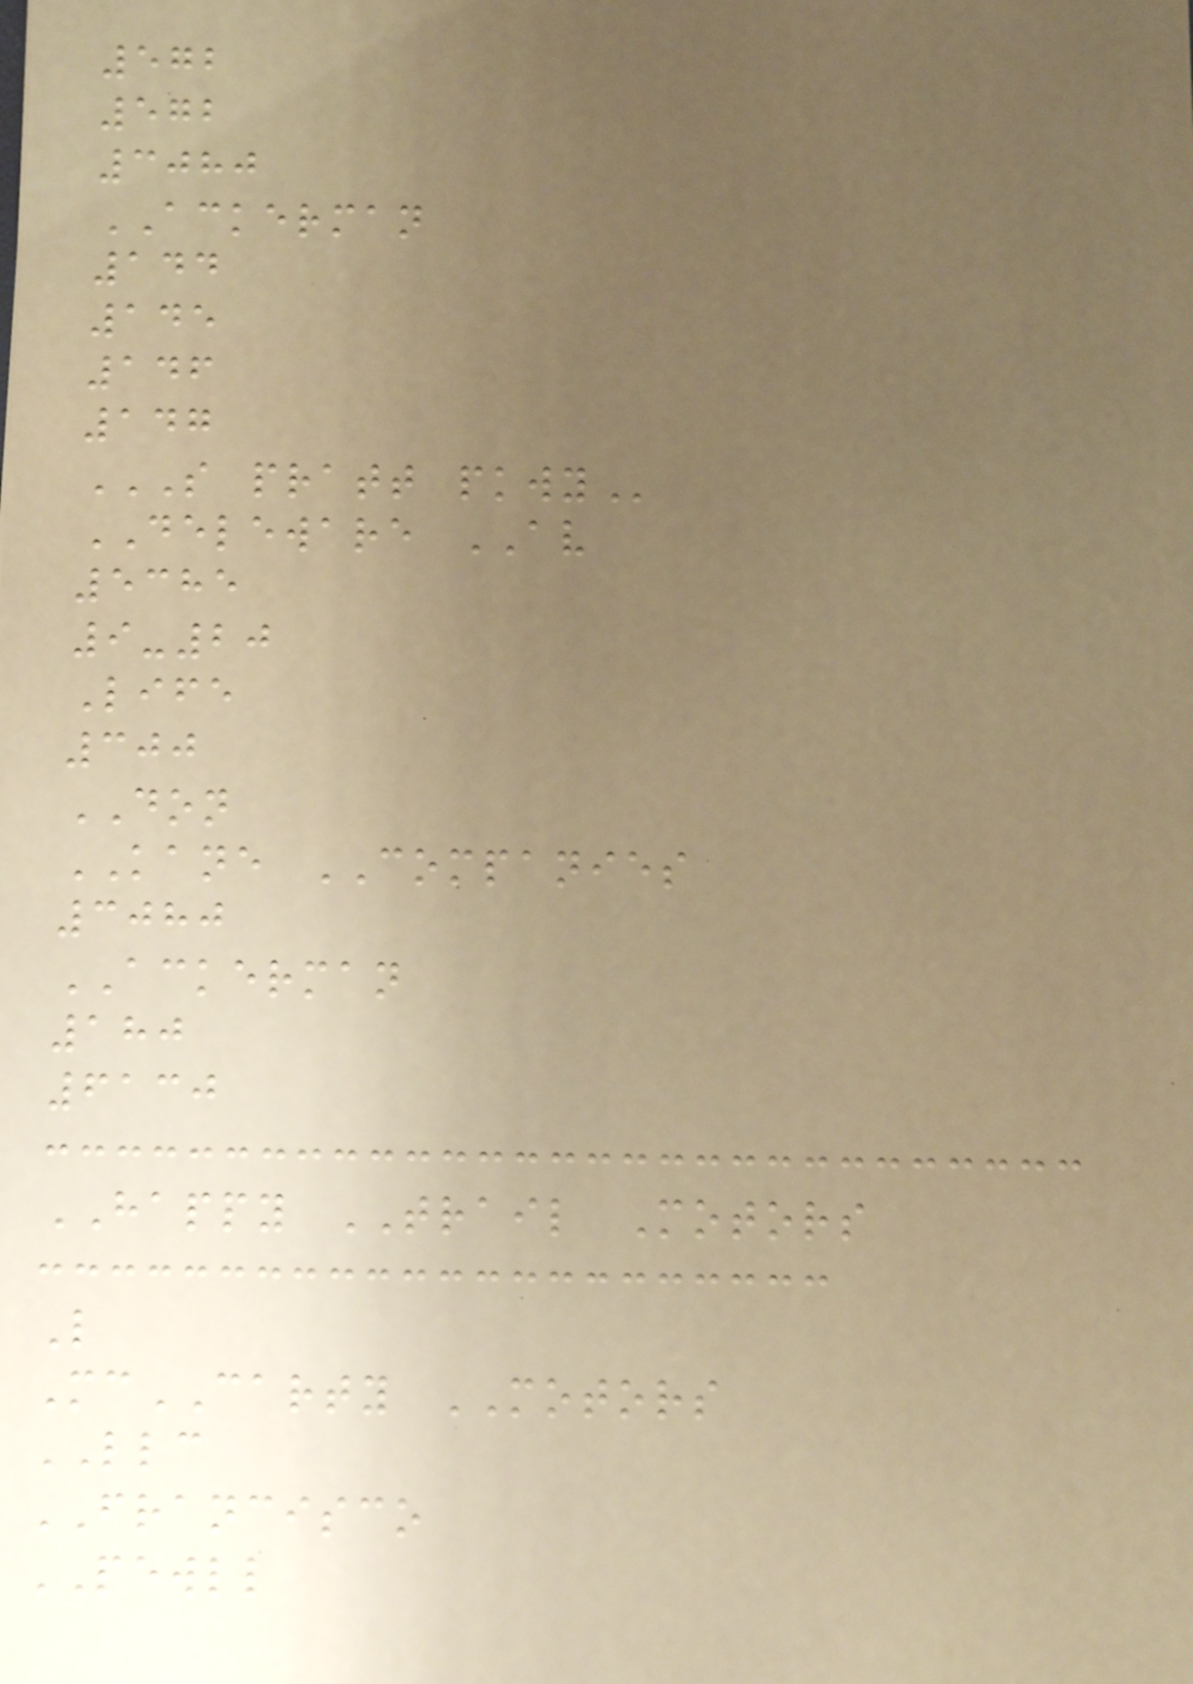572
572
3080
ACKERMAN
144
145
146
147
S PRATT PKWY
DELEWARE AV
5385
9-20
Life
300
DON
KANE COMPANIES
3080
ACKERMAN
180
6130
HAPPY TRAIL Motors
L
McCARTY MOTORS
LLC
FRANCISCO
PEWLL
